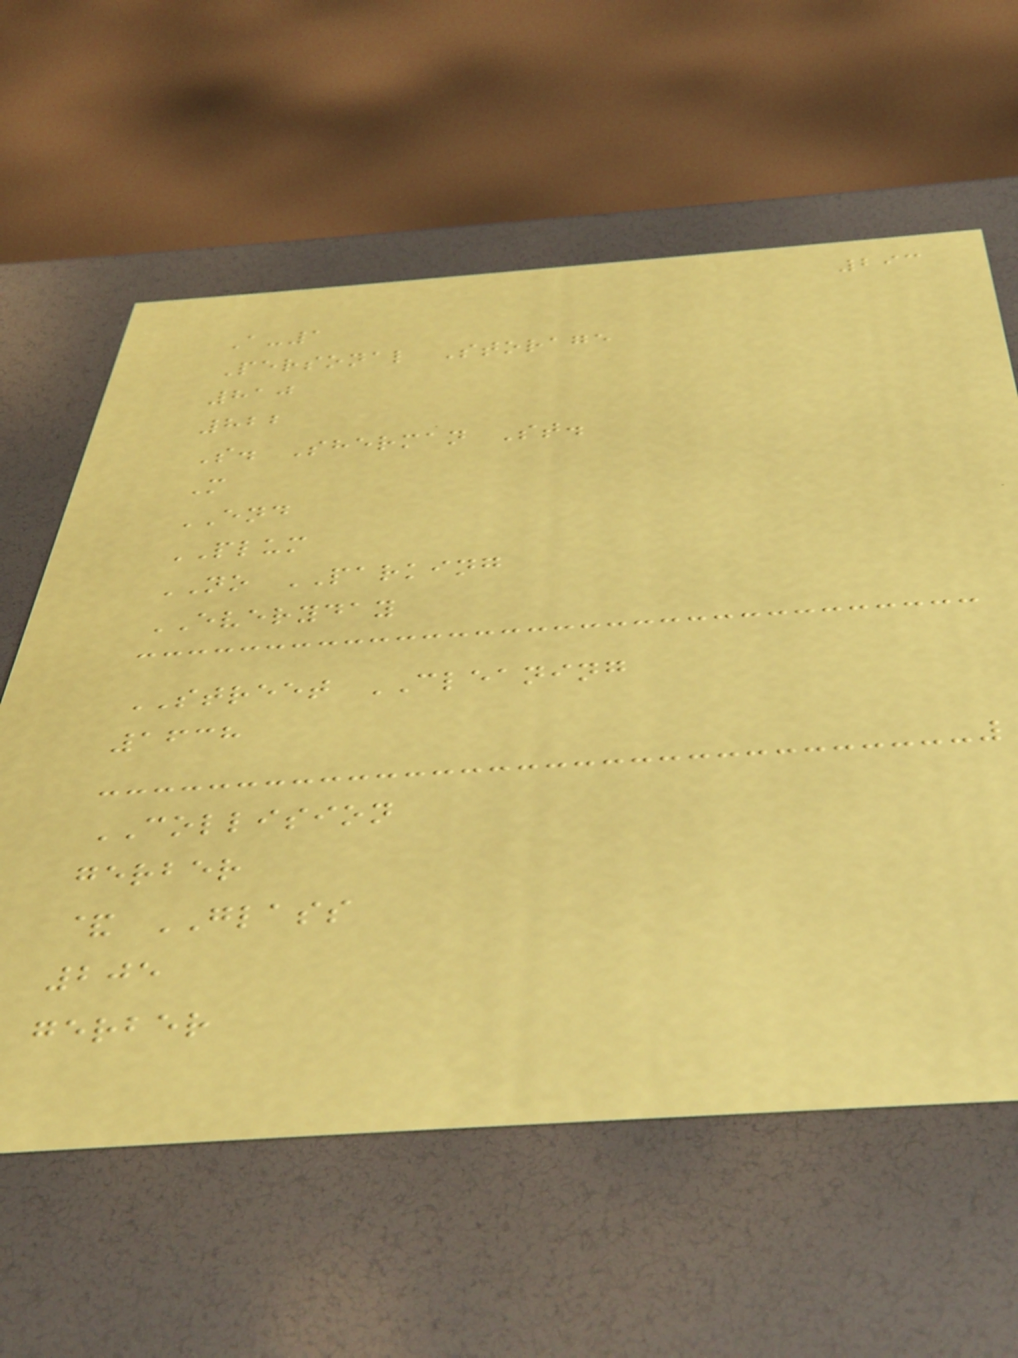293
A-1
Personal Storage
810
822
S. Sherman St.
M
END
PLUM
NO PARKING
EVERYDAY
STREET CLEANING
1638
COLLISION
gerber
& GLASS
205
gerber
